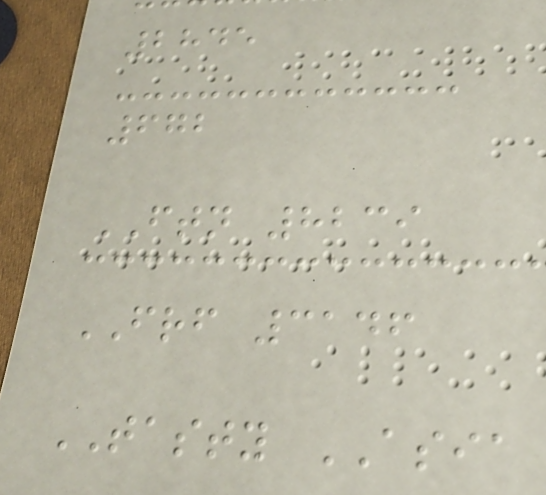2845
672
FTN 8239
FRF 3146
TASTY ASIA
